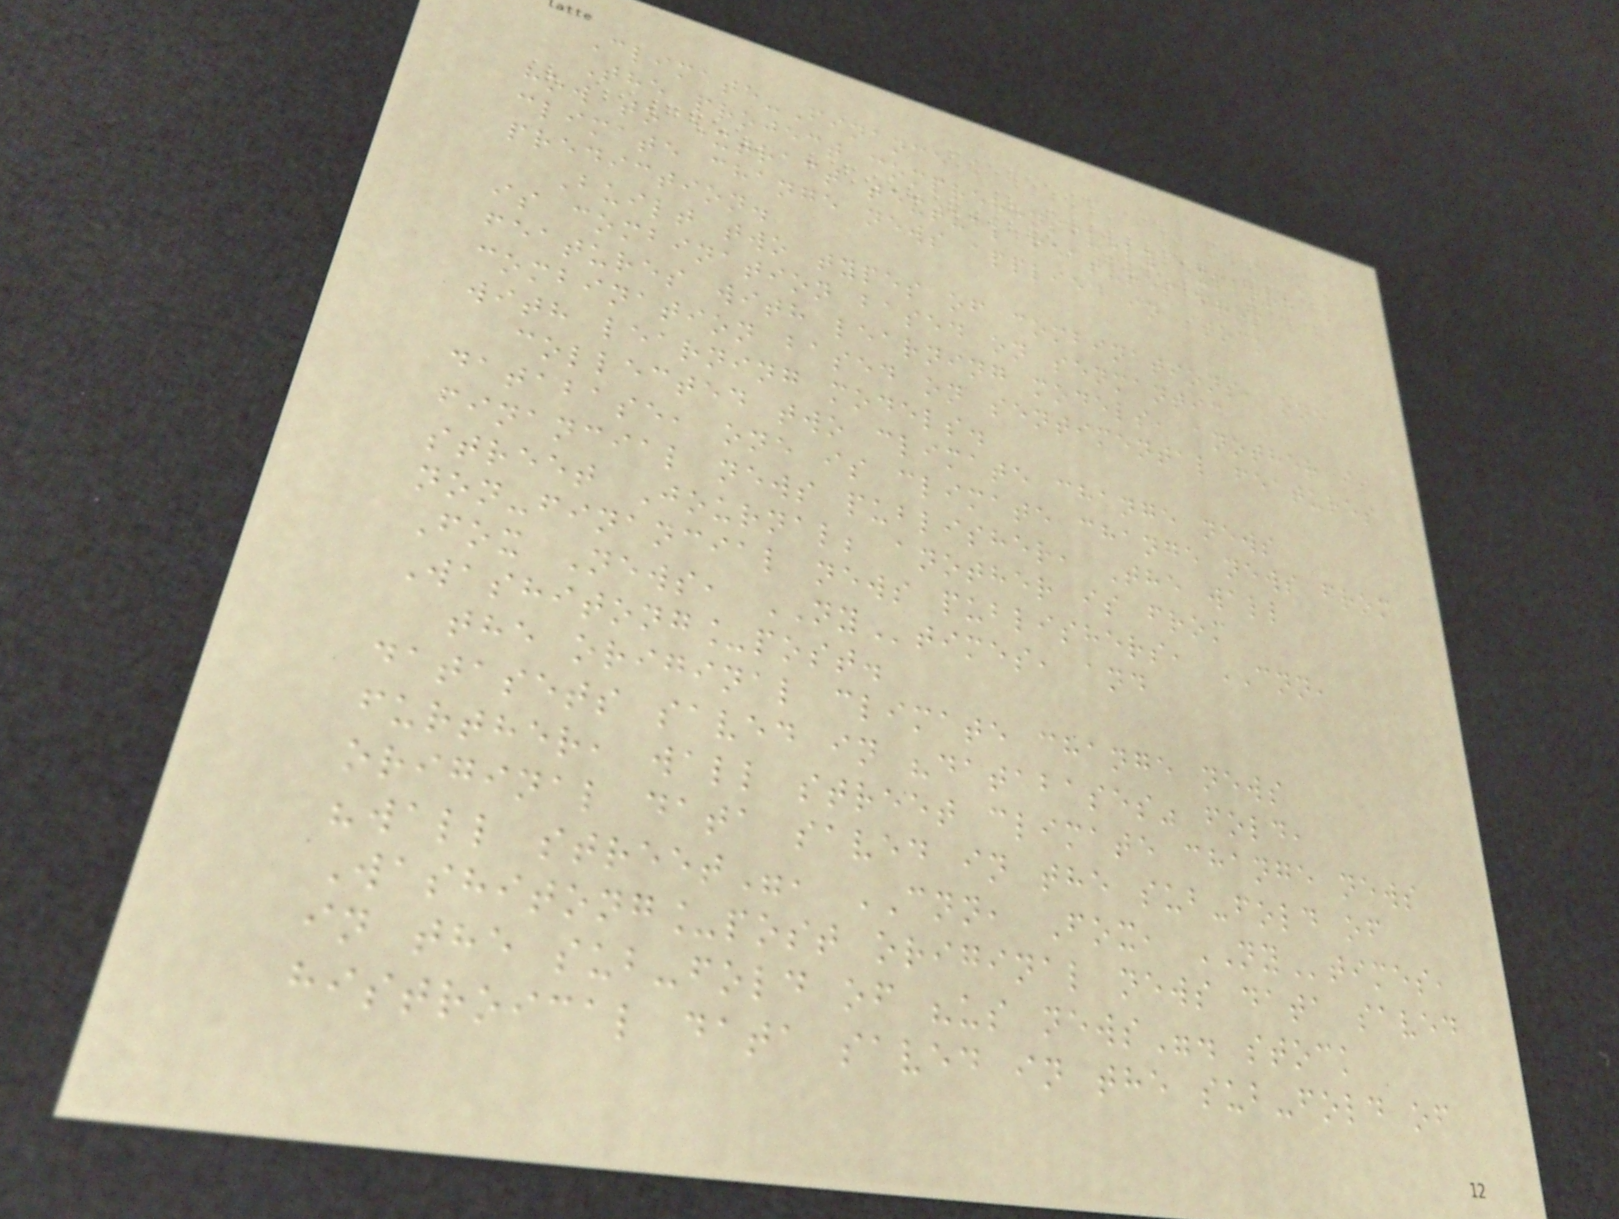Climate-Finance
The project comprehensively explore
how to extract textual features from
climate change news applied in stock
prediction.
Built two types of combinations, one
is combination based on senmantic
features with learning models, another is
combination based on sentimental features
with learning models.
collected two climate change news
database, one is climate change news from
financial news publisher, The wall
street Journal; another is from
non-financial news publishers, CNN,
Fox News, NYtimes, and
Washitong_post.
the original climate change news
datasets saved in "databases" fold,
further, wall street climate change news
original data saved in the sub-fold of
"wall street", CNN, Fox, NYtimes,
Washitong_post original news data saved
in the sub-fold of "us news". stock
histroical data saved in the sub-fold of
